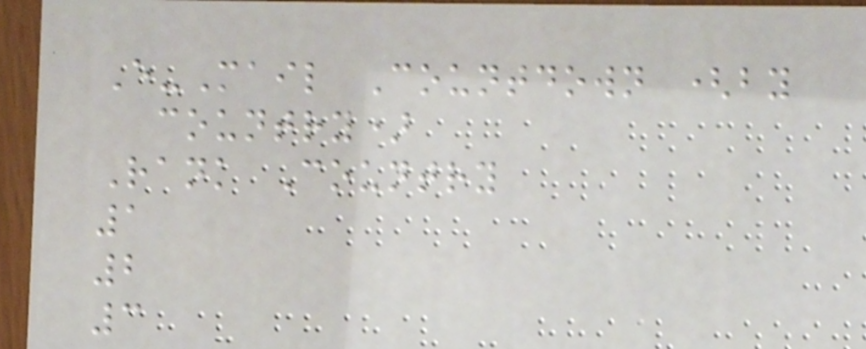E-Mail Countdown (by
country)
Rank Country
1
2
3
